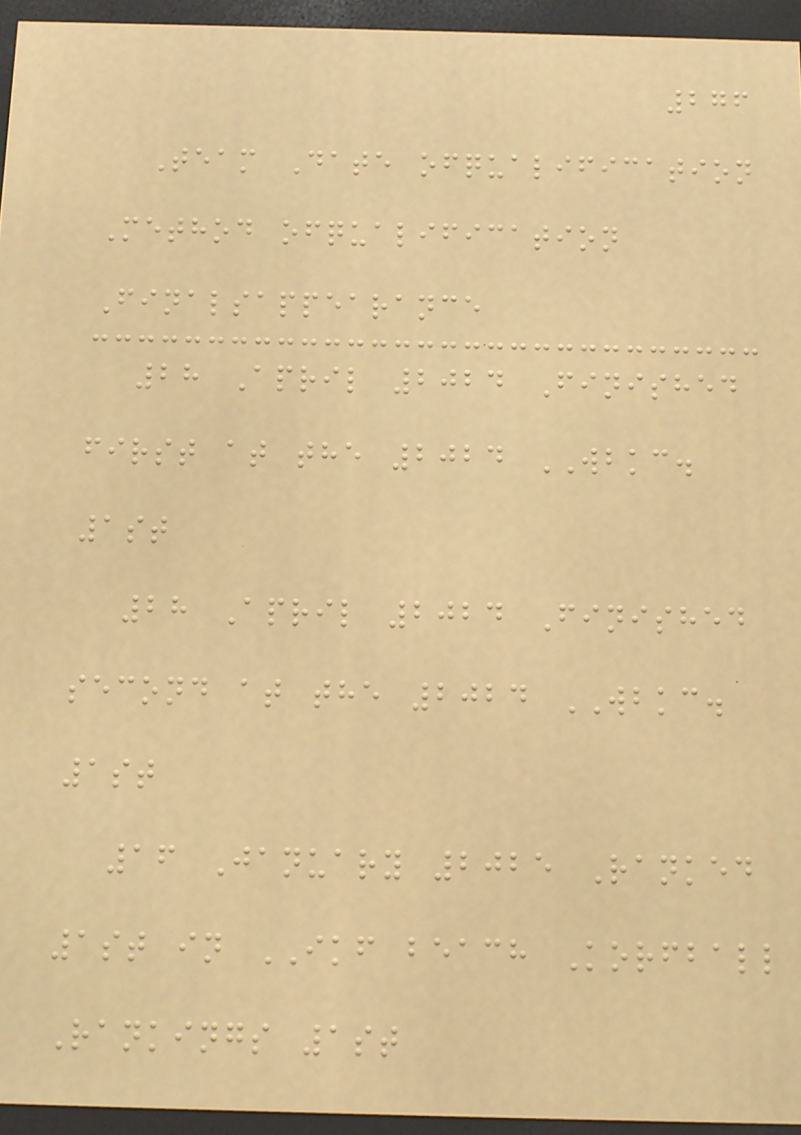276
Team Date ofqualification
Method ofqualification
Finalsappearance
28 April 2024 Finished
first at the 2024 WBKC.
1st
28 April 2024 Finished
second at the 2024 WBKC.
1st
16 January 2025 Ranked
1st in IKF beach Korfball
Rankings 1st
